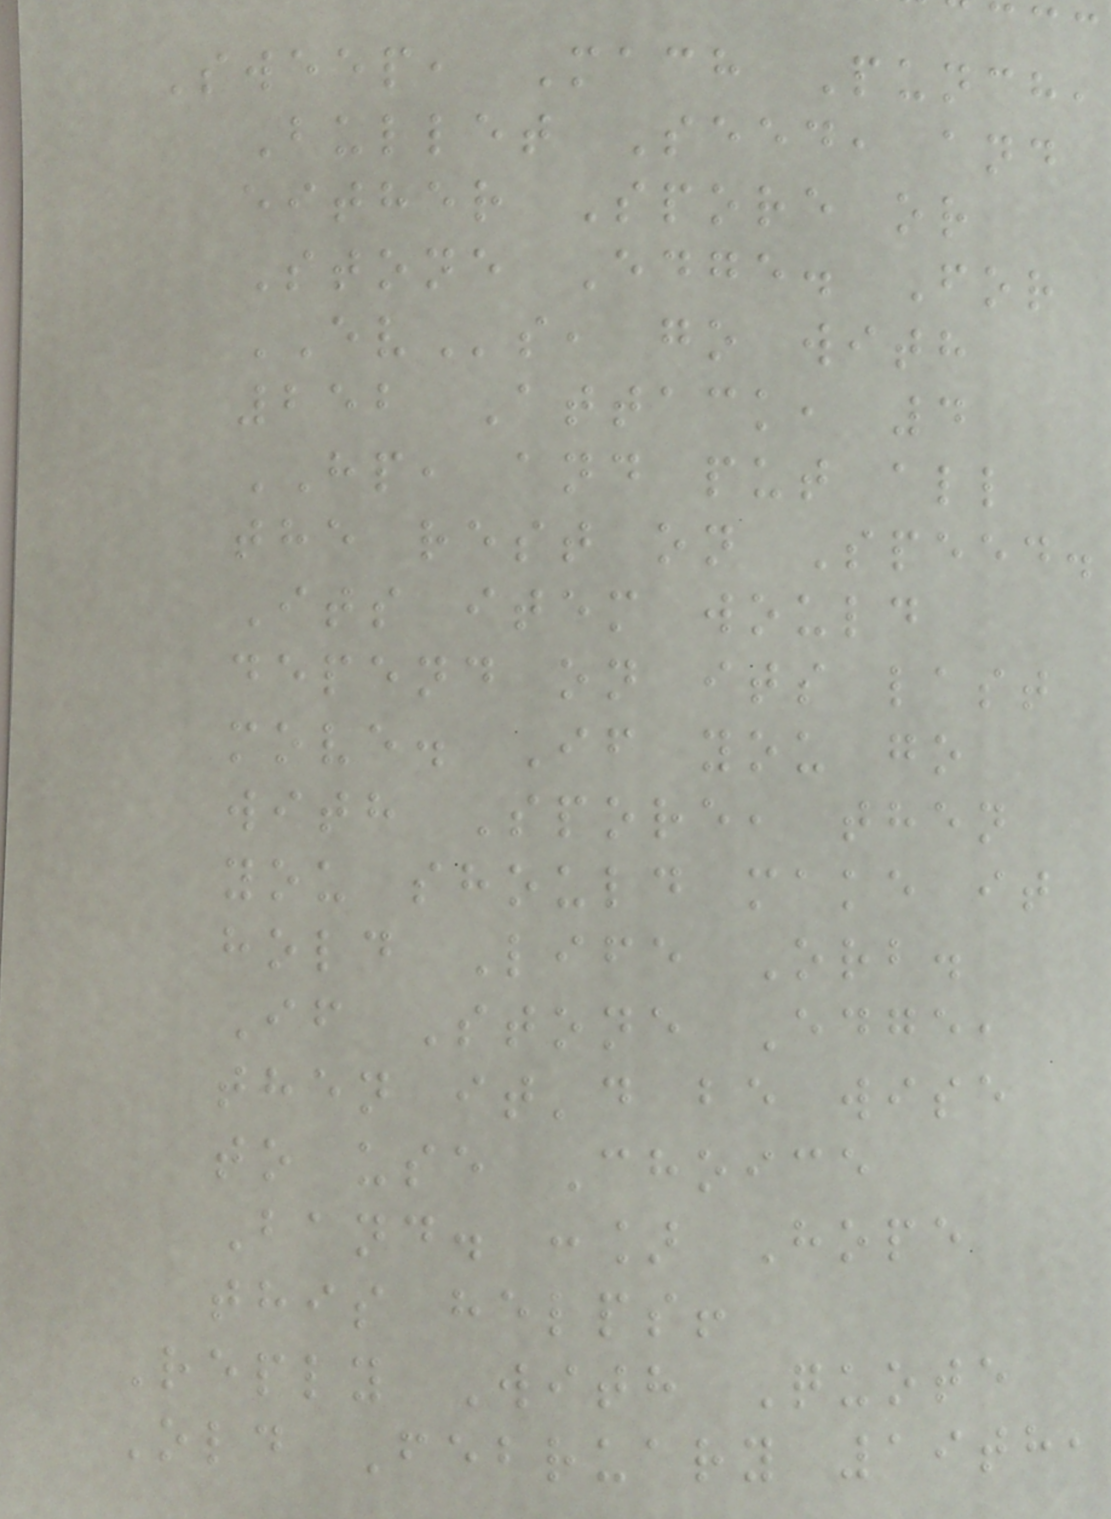Sweep, Mach Punch,
Bullet Seed, and
either Spore or
Stone Edge. For
EVs, go with
252 Attack, 4
HP, and put all
the rest on Speed.
Its item would
depend on its last
move. If you go
with Spore, then
you should make it
hold Life Orb.
If Stone Edge,
then it'd be wise
to use Choice
Band. :] Hope
this helps!
Reply With Quote
Old February 19th,
